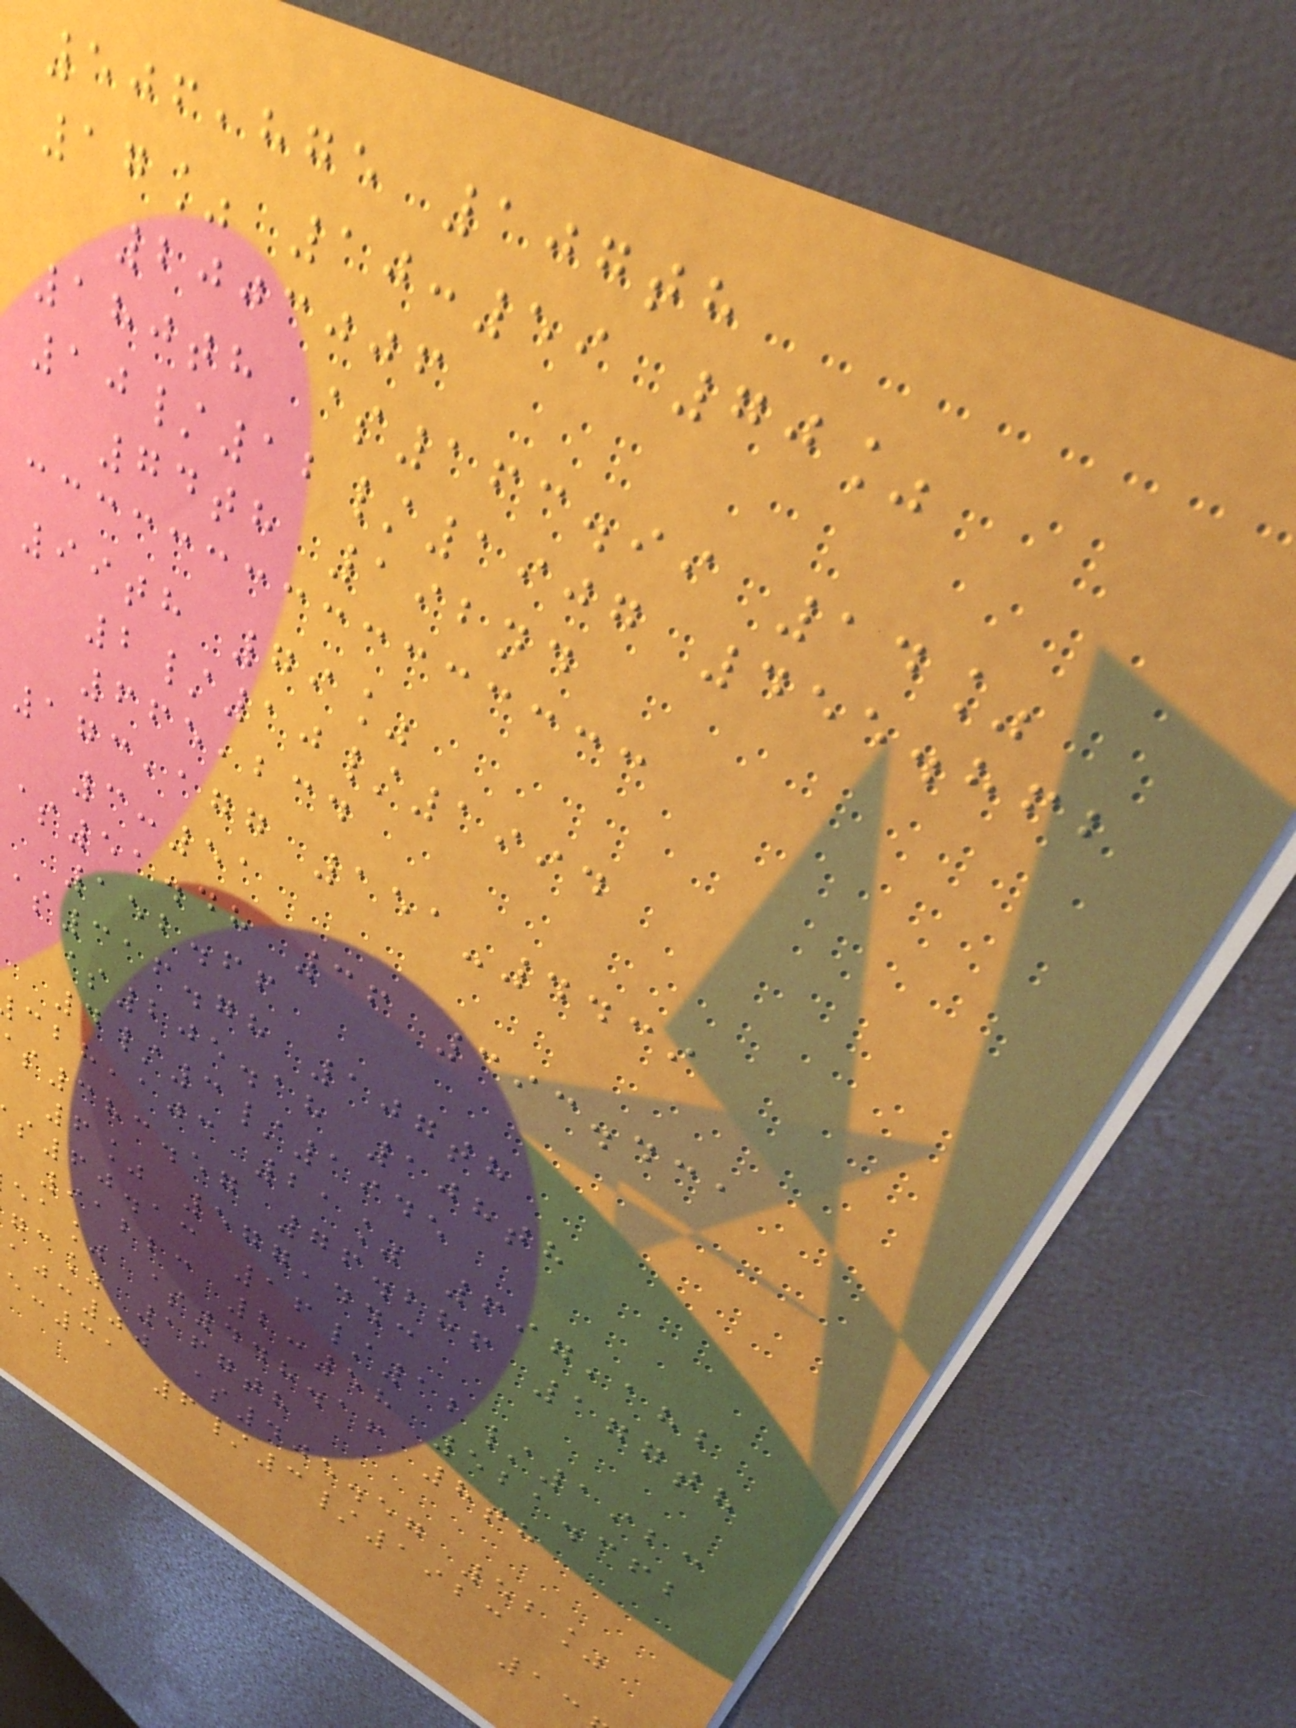506,875 107th
17% 10:59 70%
2003006
180th $163.99 14%
10/12/1907 455.862
74th 192nd
99th 79%
2/10/1994
665,234
173,177 151-4439
3:51
$51.48 36 393.431
152.66
$316.78 107th
$205.18 108th
4/3/1945
,ajc 21% 697,182
383.57 76.286 177th
6% 577,443
60.13 16/12/1923
91223 2:58 521.362
ea% $448.16 8th
gc% 167th
:00 $405.57 52%
:31 6/3/1923
